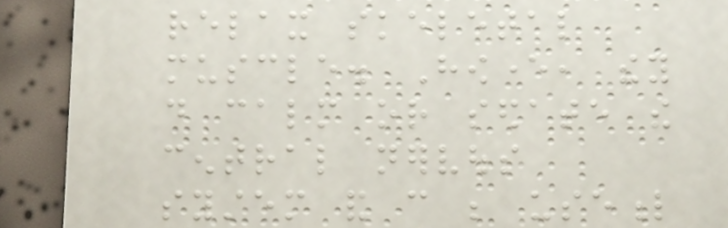relax skeletal
muscle. However, they
do calm or sedate the
central nervous
system and can be useful
